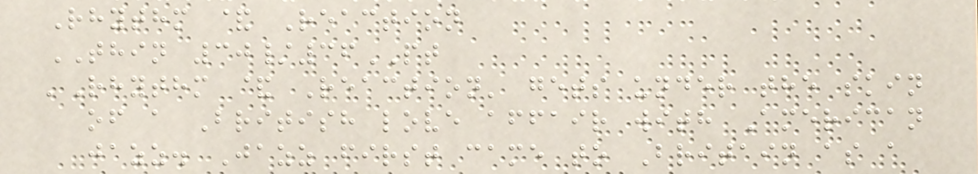Rhythm & Reaction
THIN 30/36PT
'Rhythm & Reaction' gets under the skin
of a British love affair with American
jazz. Jazz first came to Britain as a
